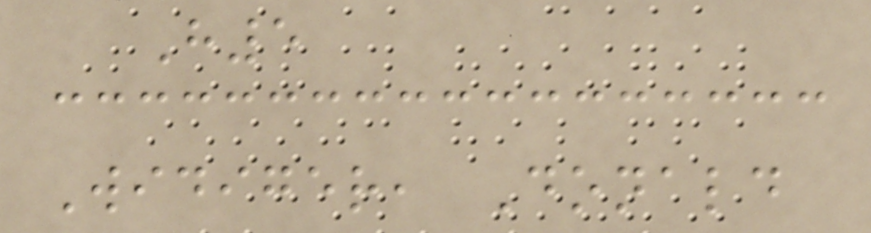H5
Widiger, Donald
